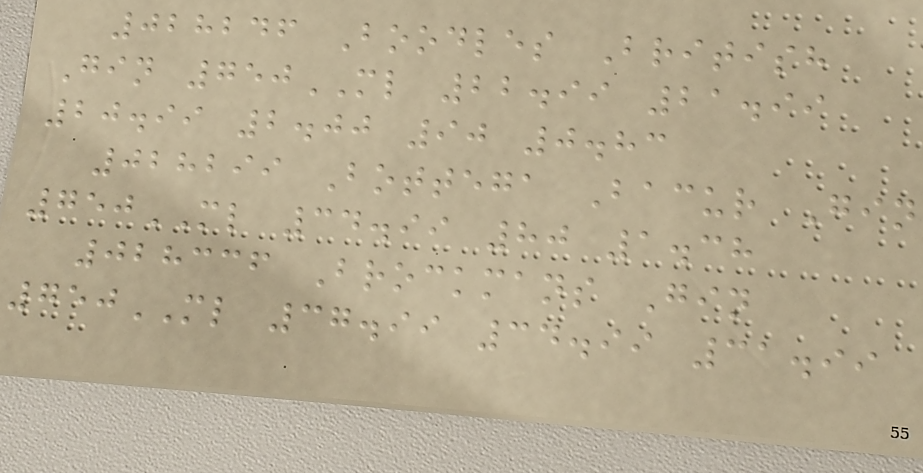028246 Boodles British
Gin 750ML 22.99 21.99
20.99 2.00 90 0.83
028299 Bottega Bacur Gin
750ML 34.99 80 1.38
028336 Brockmans Gin
750ML 37.99 34.99 31.99
